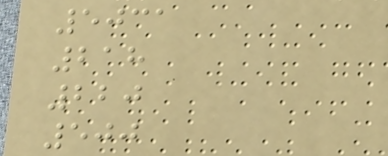5031
218
220
500
